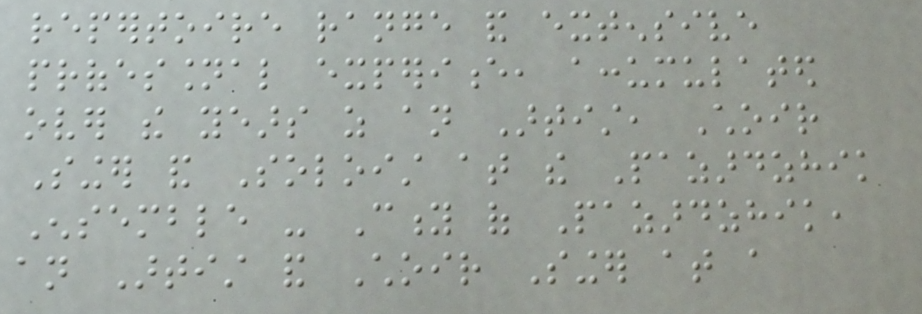repertoire range and extensive
professional experience, accumulated
over the years as an Artist, Choir
Singer and Soloist at the Pazardzhik
Ensemble - City of Pazardzhik,
an Artist and Choir Singer at a
